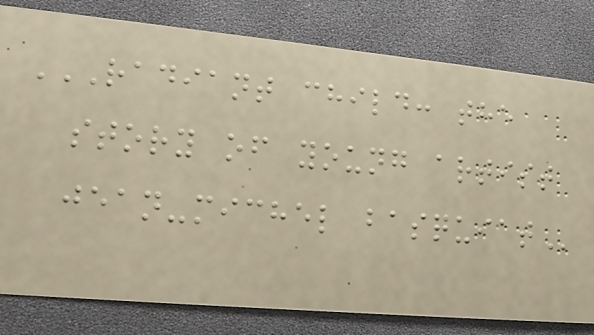RADIANT CHILD: THE
STORY OF YOUNG ARTIST
JEAN-MICHEL BASQUIAT
